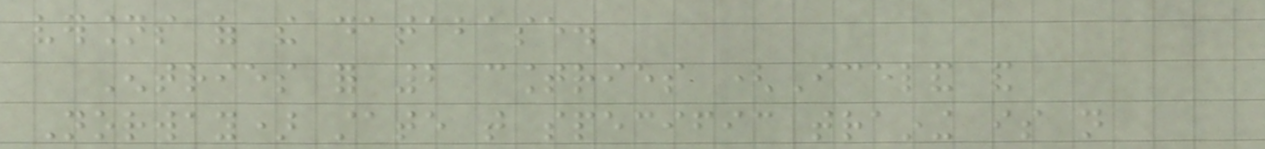versions of the database.
Entries for 2 countries (Iceland and
Norway) state that specific training is not
